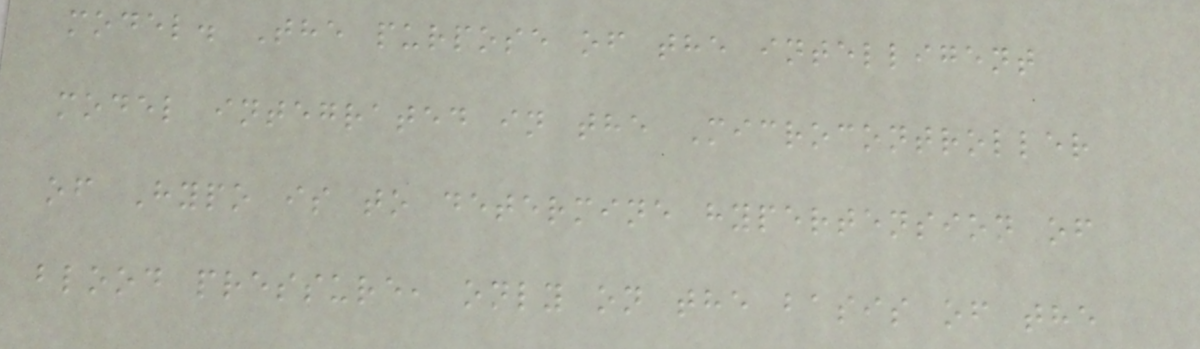model. The purpose of the intelligent
model integrated in the Microcontroller
of Hypo is to determine hypertension of
blood pressure, only on the basis of the
